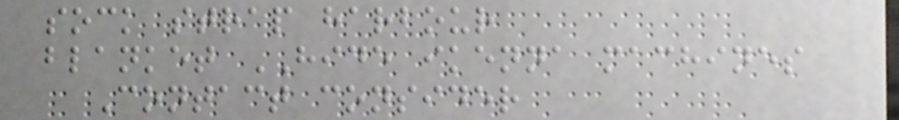sock strap harbour
blanket HIDE ikenna machines
Contact consider
